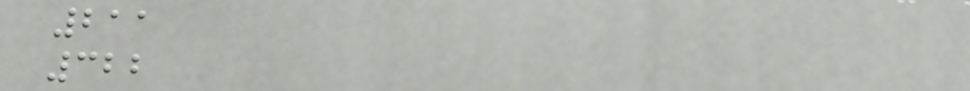211
322
